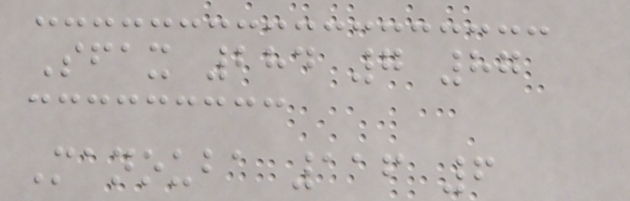Sfax 284 7 87
Manouba 116 6
